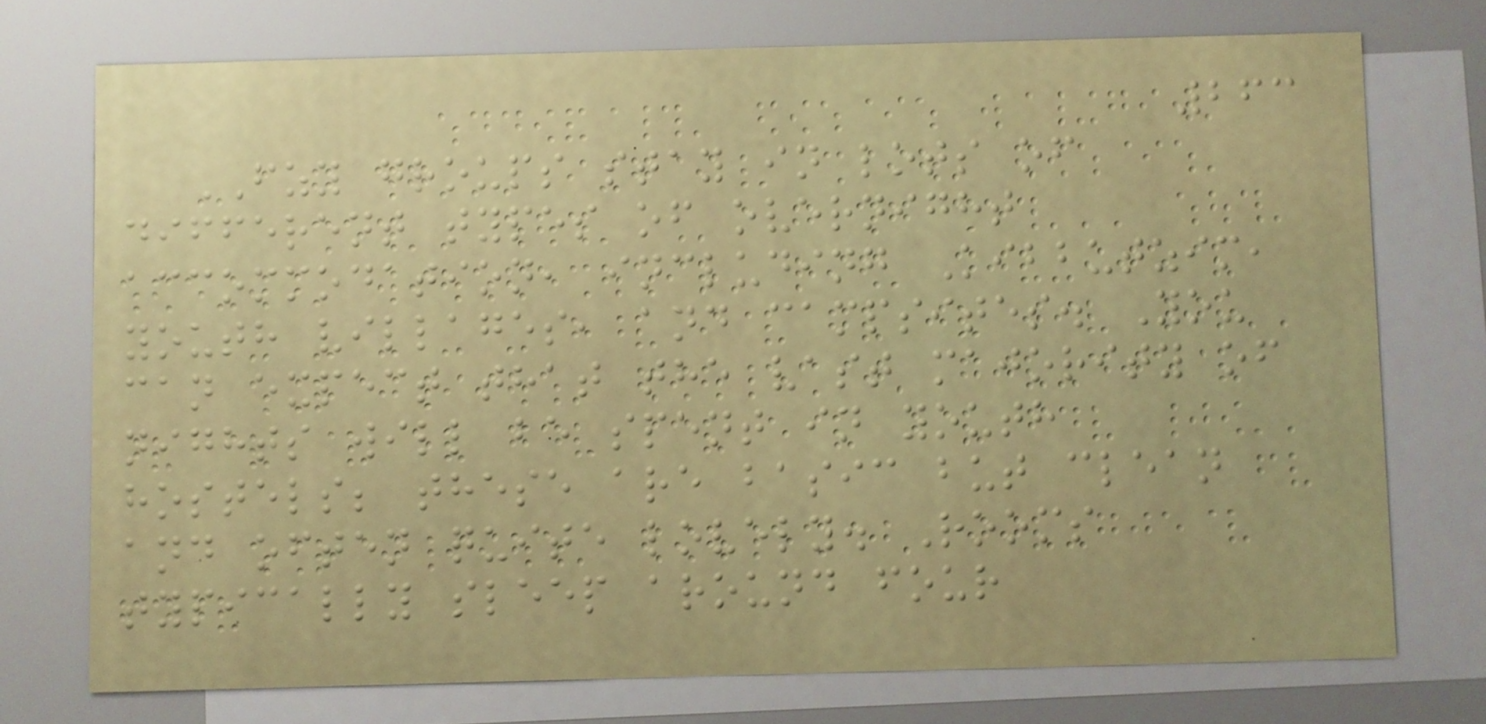263
FZY groups stay in lots of
different types of overnight
accommodation, including Kibbutzim,
youth villages, and campsites. You
can expect that the vast majority of
nights will be spent in youth
hostels; these are basic but clean
and often quite lovely. Rooms
typically sleep around four
